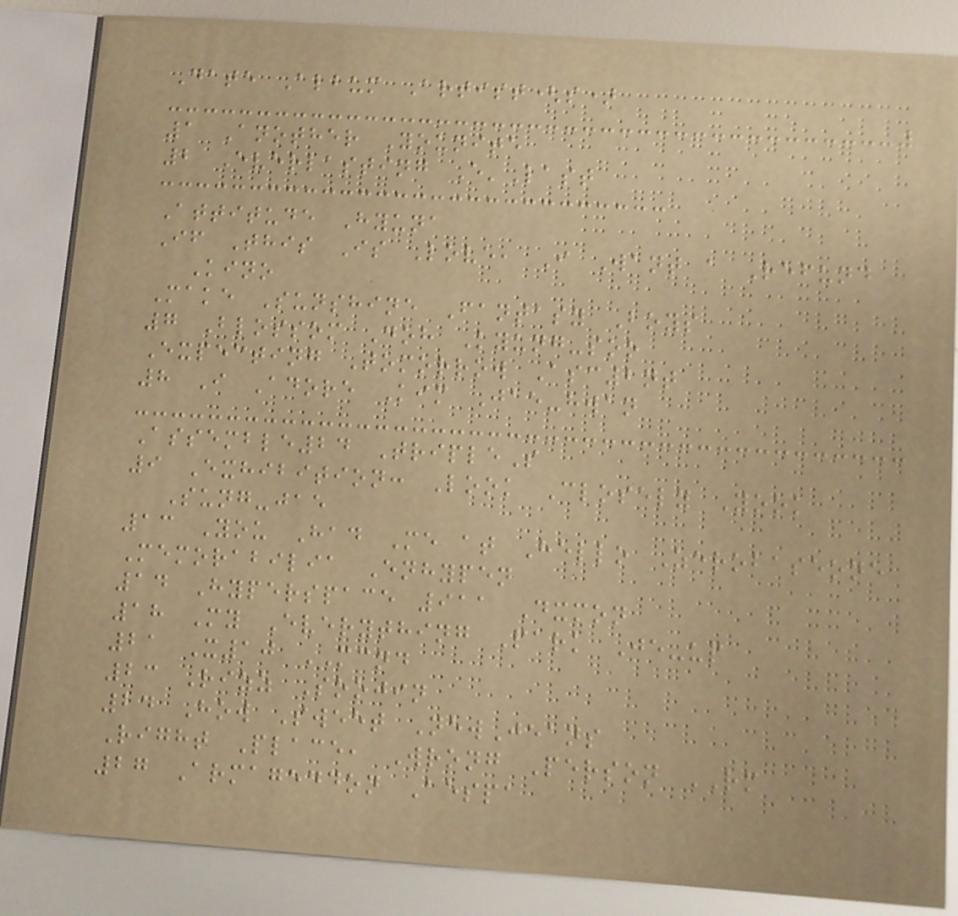Date Album Artist(s)
1 Another Younite
2 Everlasting E'Last
Attitude Hyuna
If This Is Love, I Want a Refund
Kino
Make Sunshine Fantasy Boys
7 Blossom Doh Kyung-soo
Expecting Tomorrow Asc2nt
8 I Adore Kim Jae-hwan
Assemble24 TripleS
9 Exhibition: Look Closely Yook
Sung-jae
13 You Had Me at Hello Zerobaseone
Memorabilia Enhypen
14 Hyperspace 911 Dxmon
18 My Everything Park Je-up
21 X10 MCND
23 Rizz Soojin
24 How Sweet NewJeans
Right Place, Wrong Person RM
27 Armageddon Aespa
